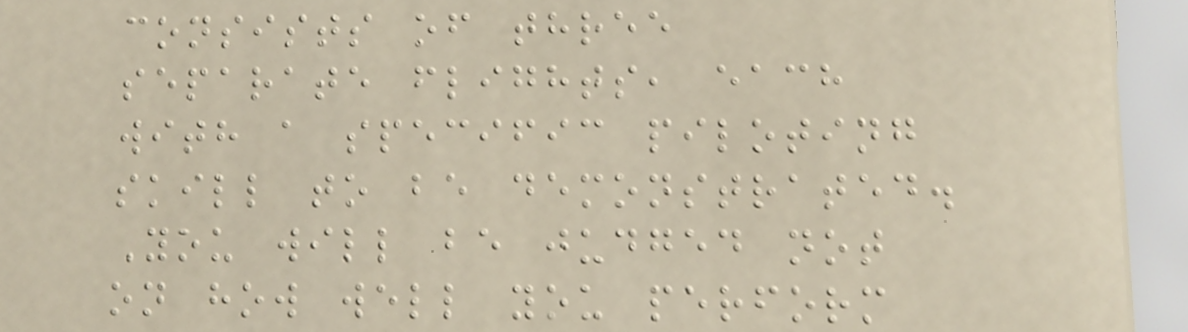consists of three
separate flights, each
with a specific piloting
skill to be demonstrated.
You will be judged not
on how well you perform
